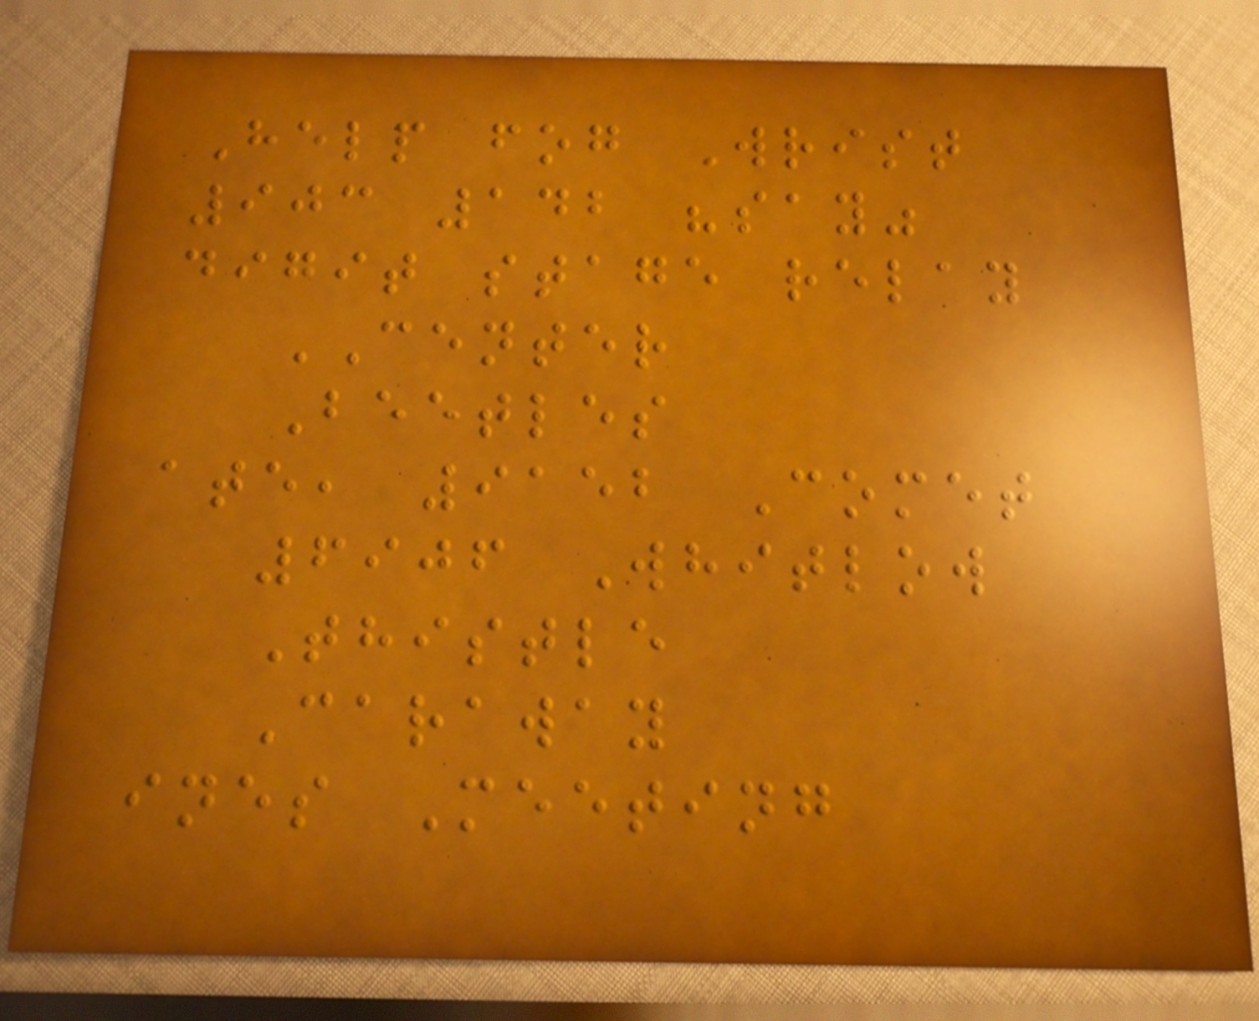Help fog Wrist
903 142 "say"
digit stage relay
CENTER
Beetles
ate, 9152 Comet
6906 Whitlow
Thistle
Caraway
ines Meeting
